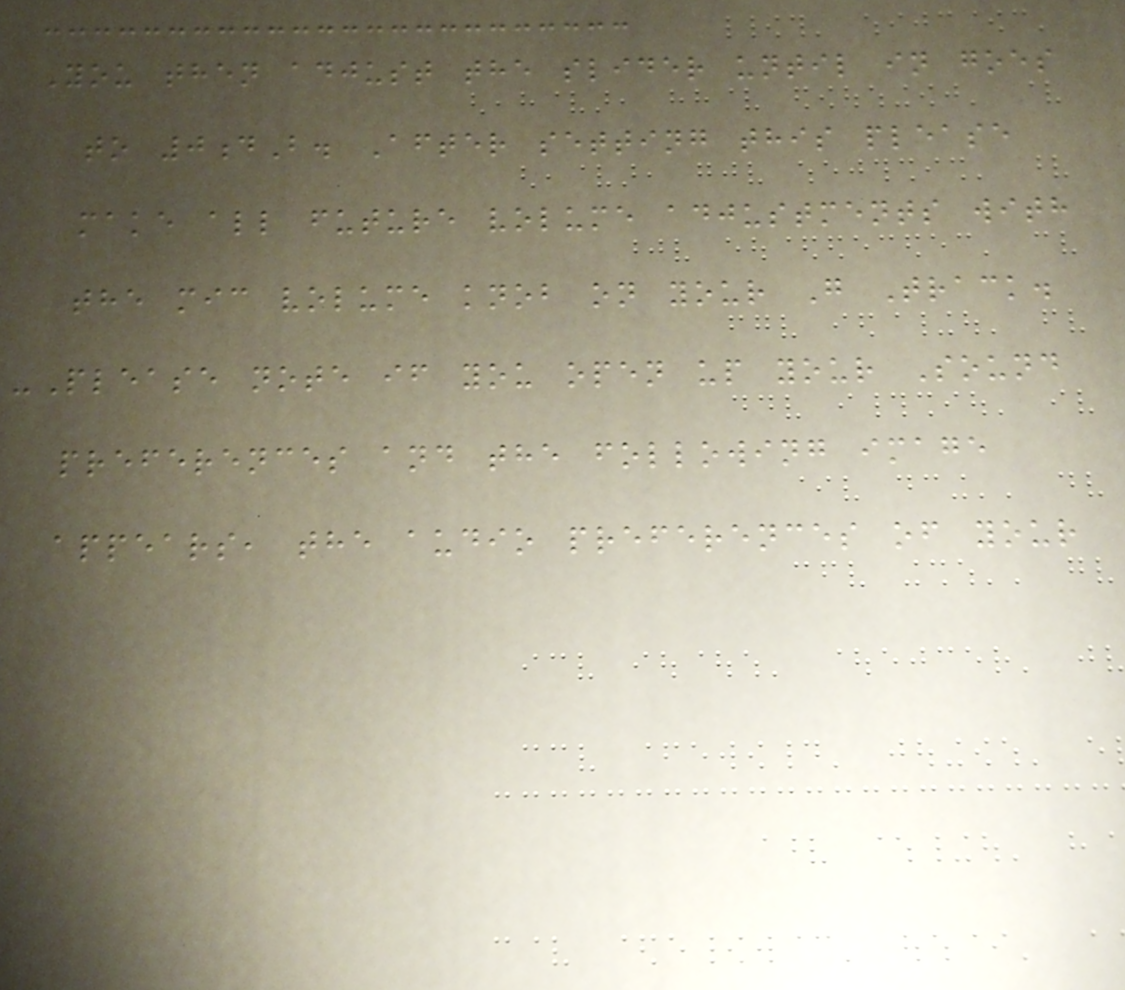You then adjust the slider until in goes
to 0dB. After setting this please
make all future volume adjustments with
the mic volume knob on your G Track.
-Please note if you open up your Sound
preferences and the following image
appears, the audio preferences of your
